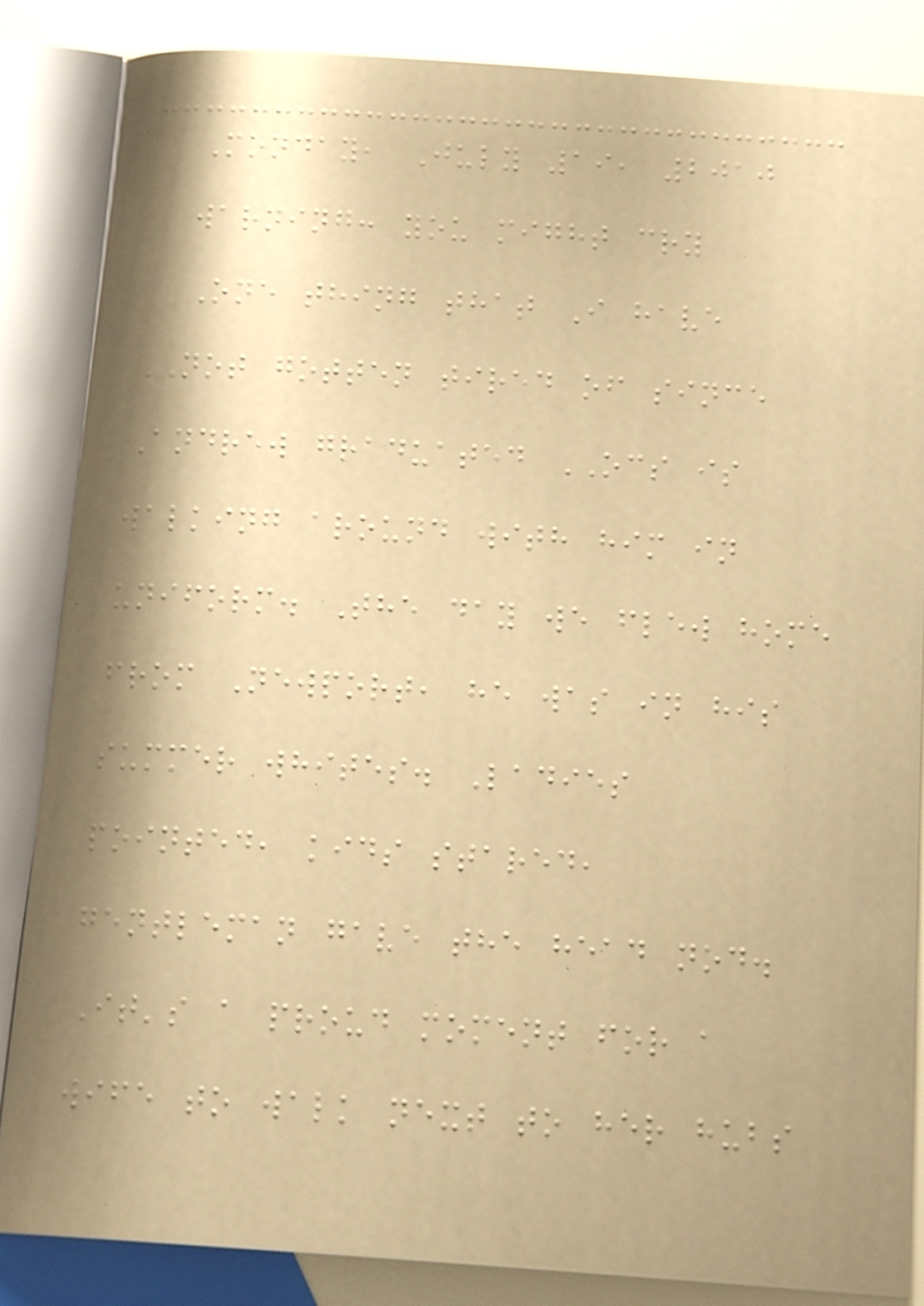Monday, July 19, 2010
warning: you might cry
One thing that I have
NOT gotten tired of since
Andrew graduated OCS is
walking around with him in
uniform. The day we flew home
from Newport, he was in his
summer whites. Ladies
pointed, kids stared,
gentleman gave the head nod.
It's a proud moment for a
wife to walk next to her hubs
